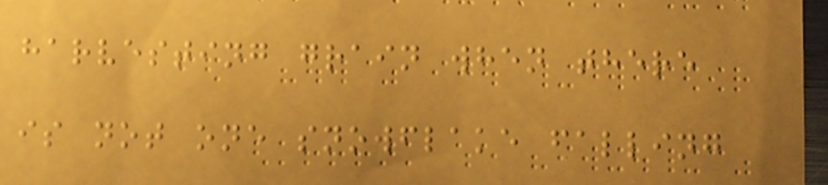harvesting grain when there
is not one snowflake falling
